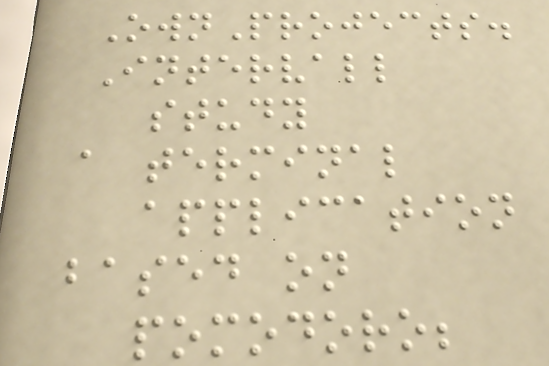OwnProjects.
Intervall
study
a terminal
application
based on
pomodoro;
